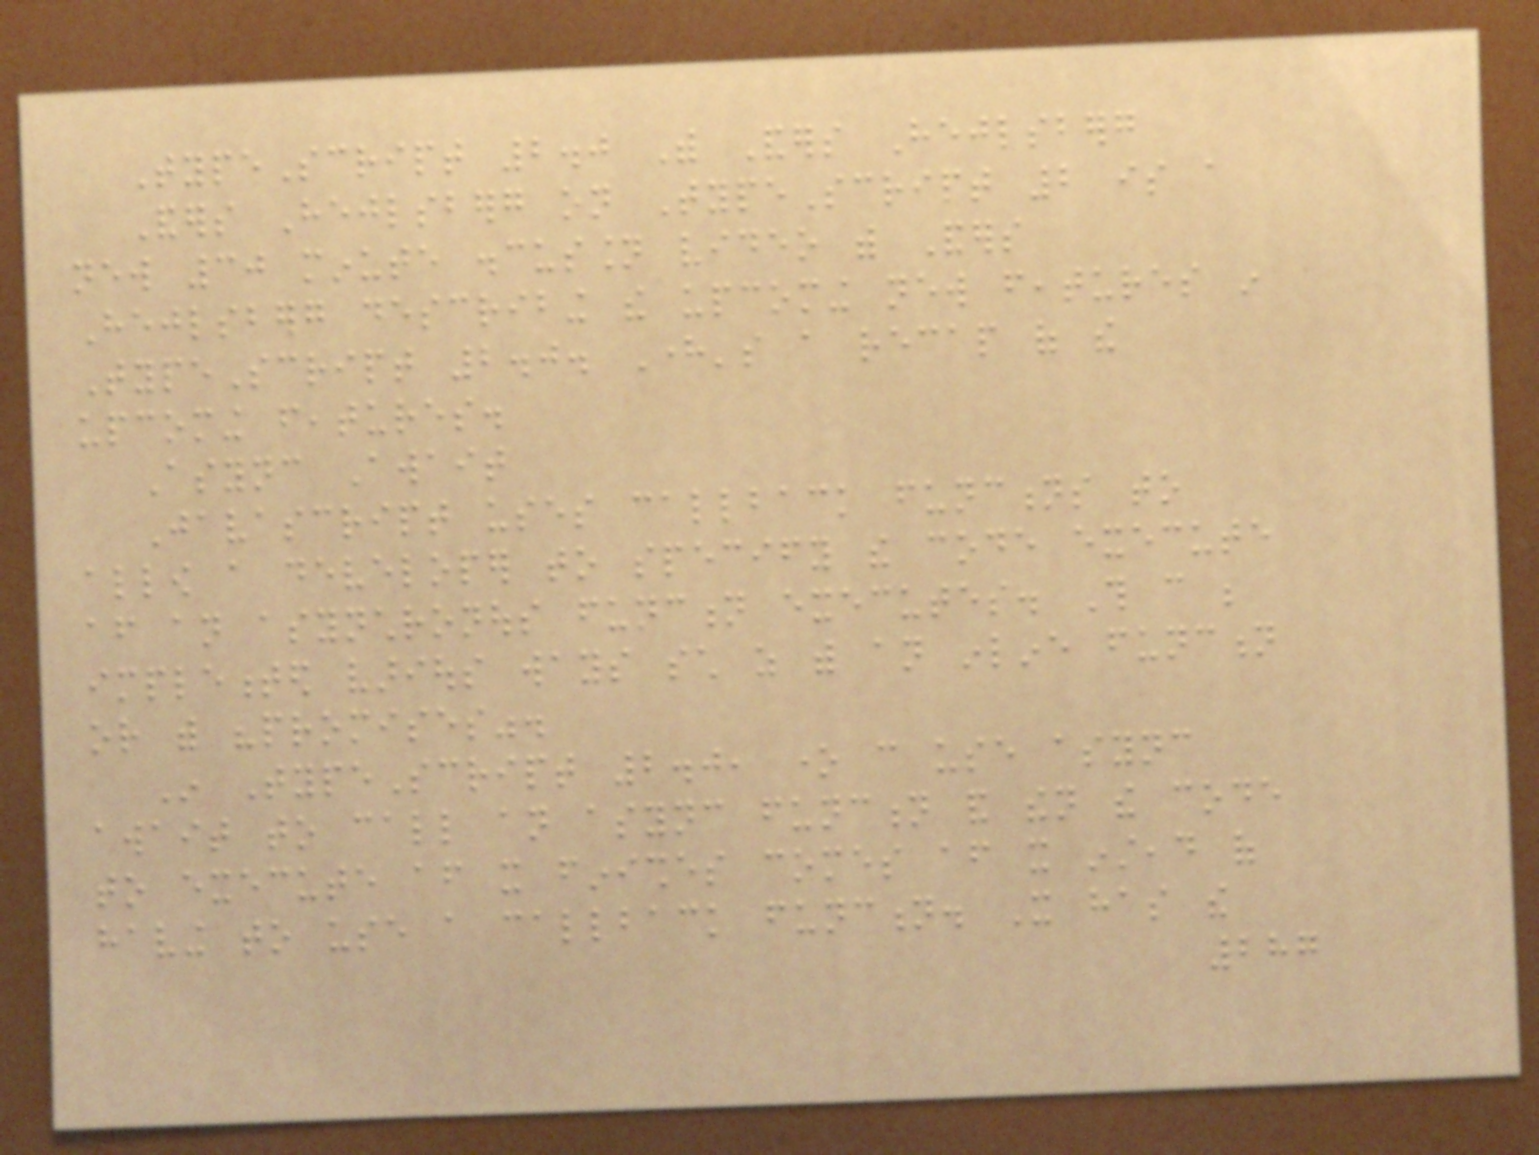TypeScript 2.0 With Anders Hejlsberg
Anders Hejlsberg on TypeScript 2 is a
new 30 minute discussion video with Anders
Hejlsberg describing the upcoming new features in
TypeScript 2.0. Here's a recap of the
upcoming features.
Async Await
Javascript uses callback functions to
allow a developer to specify the code execute
after an asynchronous function executes. This can be
implemented various ways such as with an inline function
or with "promises".
In TypeScript 2.0, one can use async
await to call an async function and then the code
to execute after it finishes comes after it instead of
having to use a callback function. It has the
287
